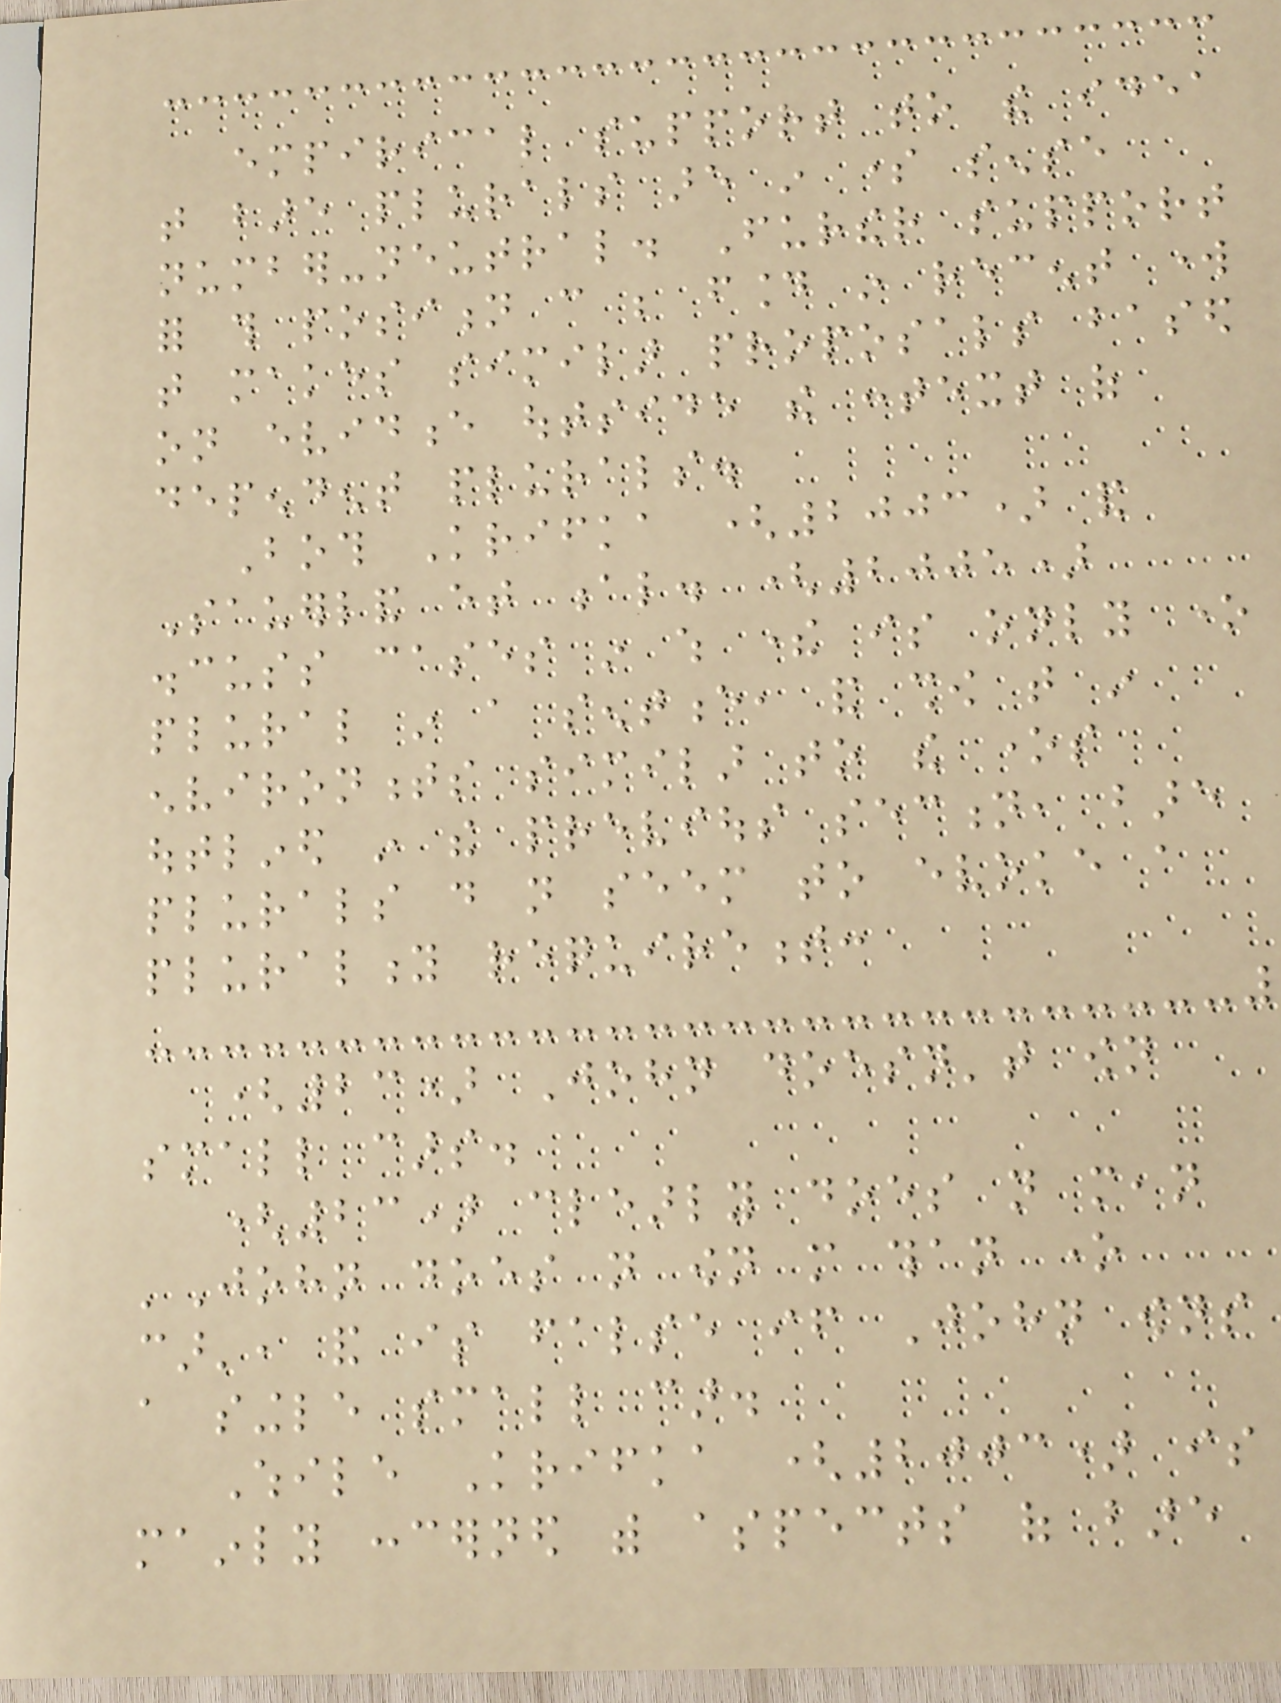empirical support to the idea
that bare plurals are in some sense
number-neutral. Further support
for this position can be found in recent work
that makes similar proposals based
on evidence outside the context of
dependent plurals.
Both Krifka (2003) and
Sauerland et al. (2005)
discuss cases in which there is only one
plural in a sentence, and show that in
environments similar to the ones
outlined in the previous section, bare
plurals do not seem to evoke a
plurality requirement:
(23) John doesn't own
small cars.
(23) clearly does not mean
'John does not own more than one
car', and is false if John owns
a single small car.
While Krifka (2003) is
mainly concerned with aspects of bare
